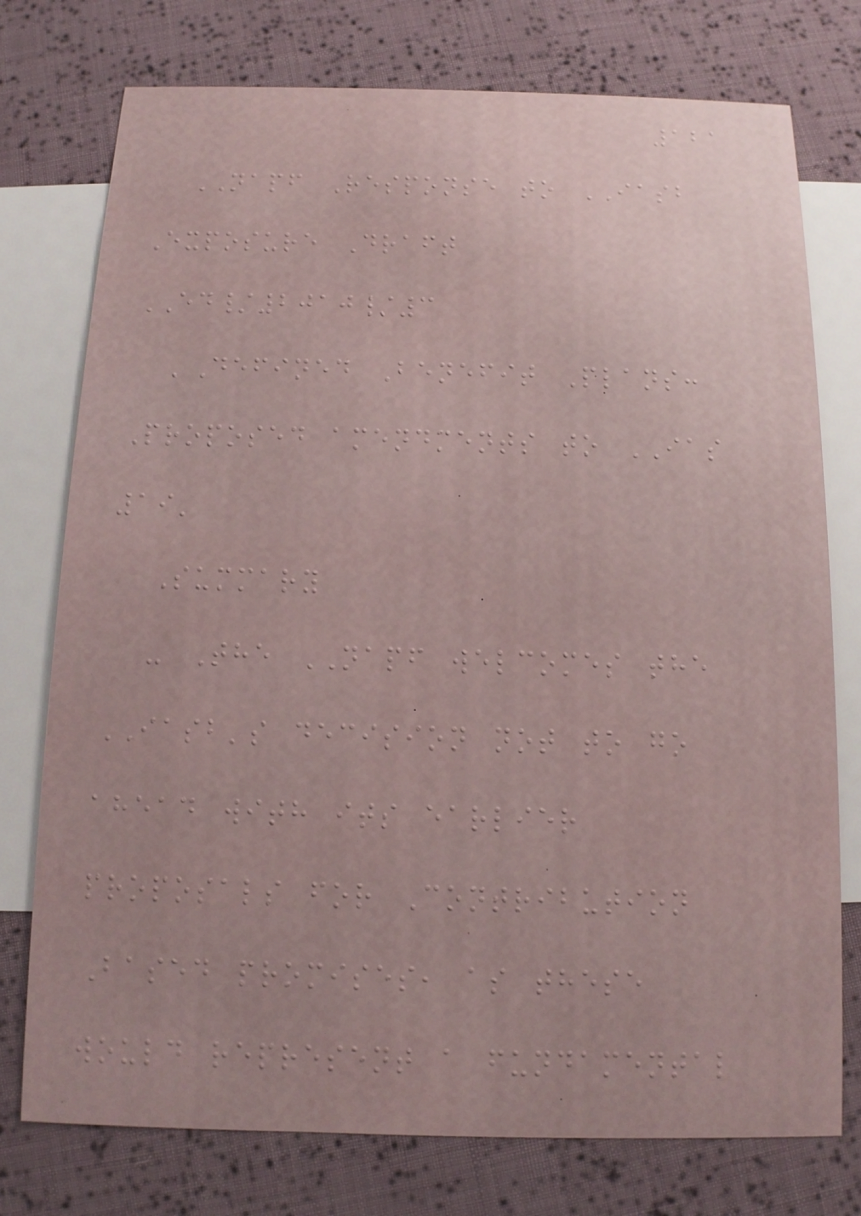121
NAPF Response to IASB
Exposure Draft
ED/2010/3
'Defined Benefit Plans:
Proposed amendments to IAS
19'
Summary
- The NAPF welcomes the
IASB's decision not to go
ahead with its earlier
proposals for Contribution
Based promises, as these
would represent a fundamental
